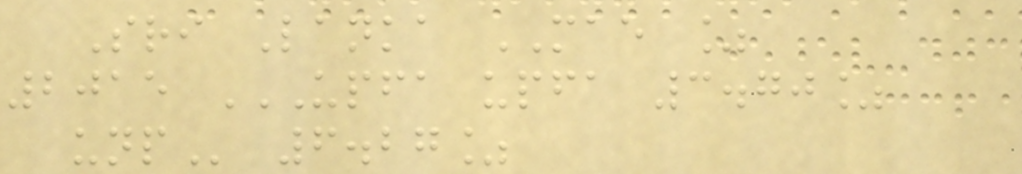Sri Lanka MAE %
2015 UPFA UPFA 3.70%
UNP 6.27%
